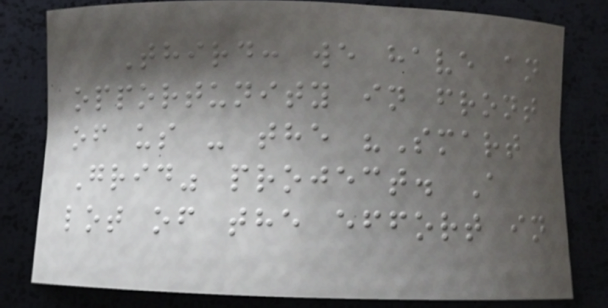Third: we have an
opportunity in front
of us - the "Smart
Grid" project. A
lot of the effort in
